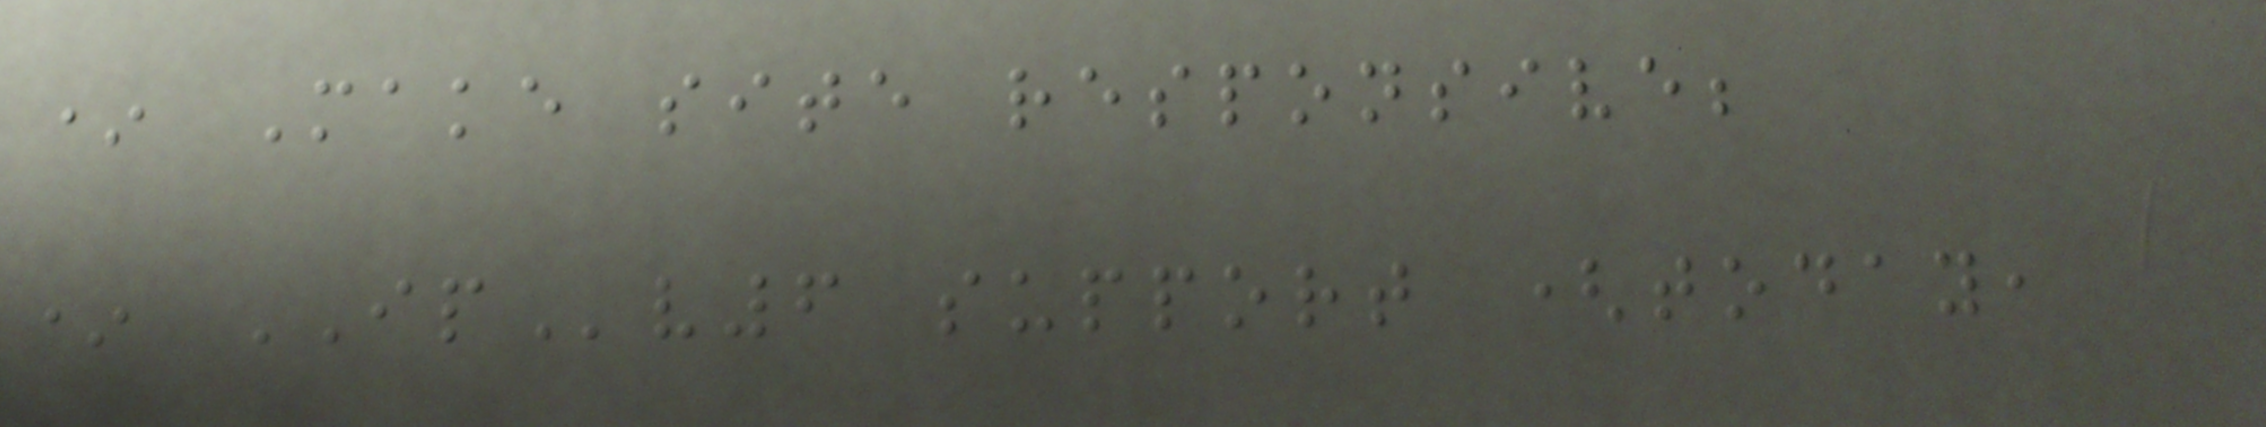* Make site responsive;
* IPv6 support (today,
